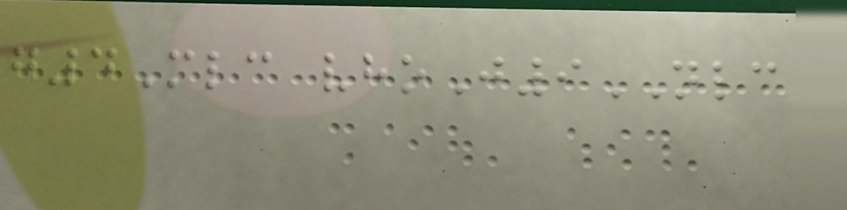g4Mlc vhoJ9NLC
